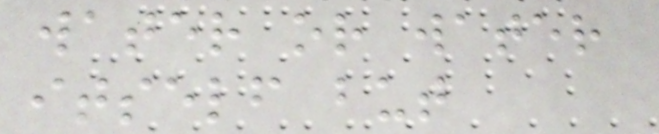water or water
itself but
